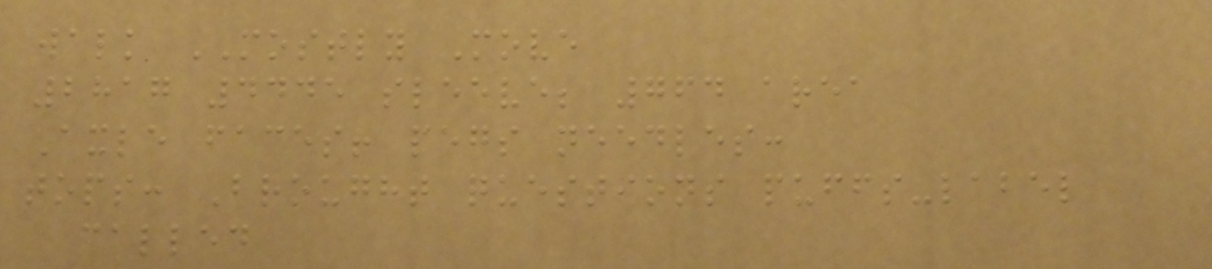walk MOSTLY Move
2817 4445 sleeve; 764 area
Axle faces! pegs needles:
tops: Brought questions puffs-label
called
